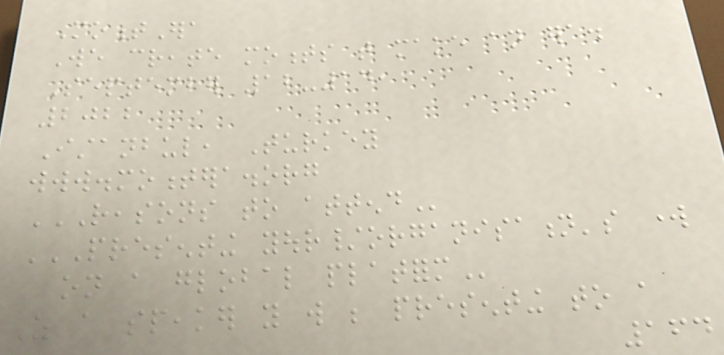MomentEra
We create moments that make an era.
September 12-14,
2022
Istanbul, Turkey
www.momentera.org
REASONS TO ATTEND
PRESENTING YOUR/ORGANISATION'S WORK
ON A GLOBAL PLATFORM
As a speaker you will be presenting to a
164
